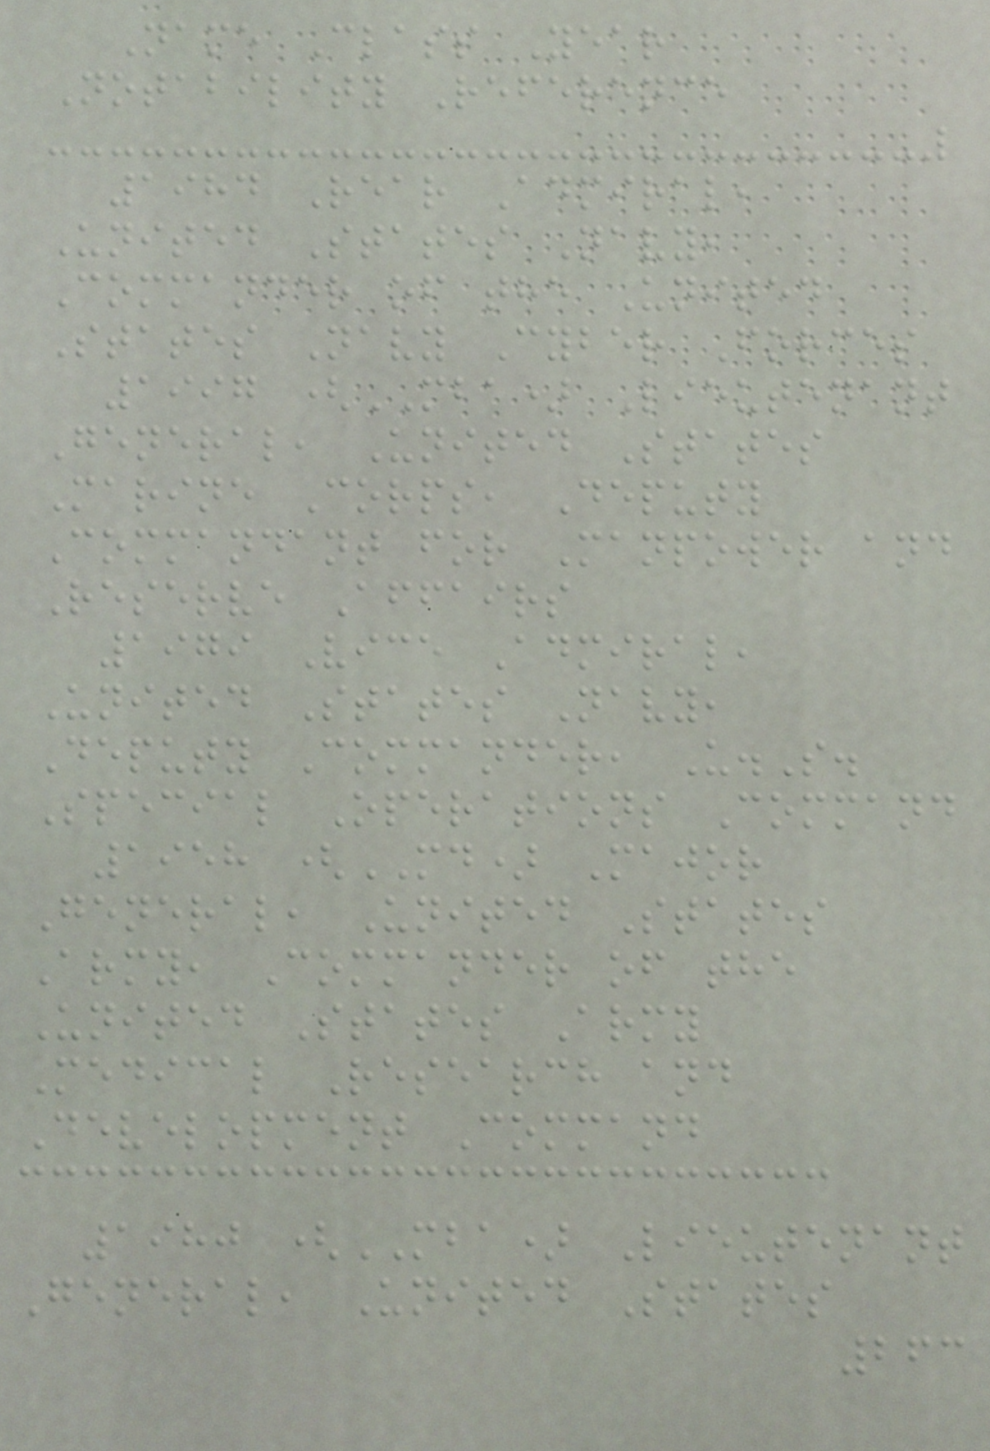Name Class Year
Notability Reference
1984 Rear Admiral,
United States Navy,
Commander of the United
States Navy Cyber Forces
1997 (MBA) Lieutenant
General, United States
Marine Corps, Deputy
Commandant for Manpower and
Reserve Affairs
1979 Vice Admiral,
United States Navy,
Deputy Commander, U.S.
Special Operations Command
1958 (MD) Major
General, United States
Army, Commander of the
United States Army
Medical Research and
Development Command
1980 (MBA) Lieutenant
General, United States
263
